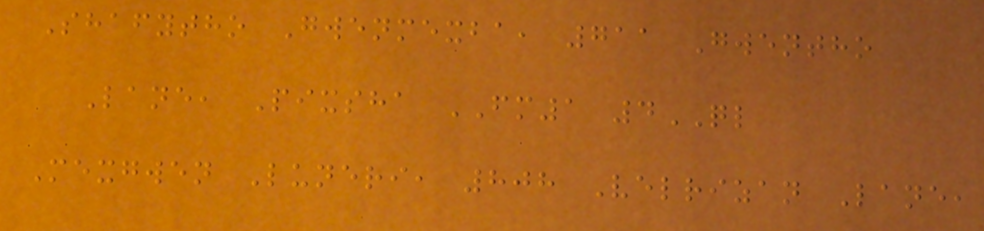Shafytho Gwenmexba, 711 Gwentho
Lane, Pixsha FM1 4QL
Mexgwen Luneri, 808 Velrizan Lane,
